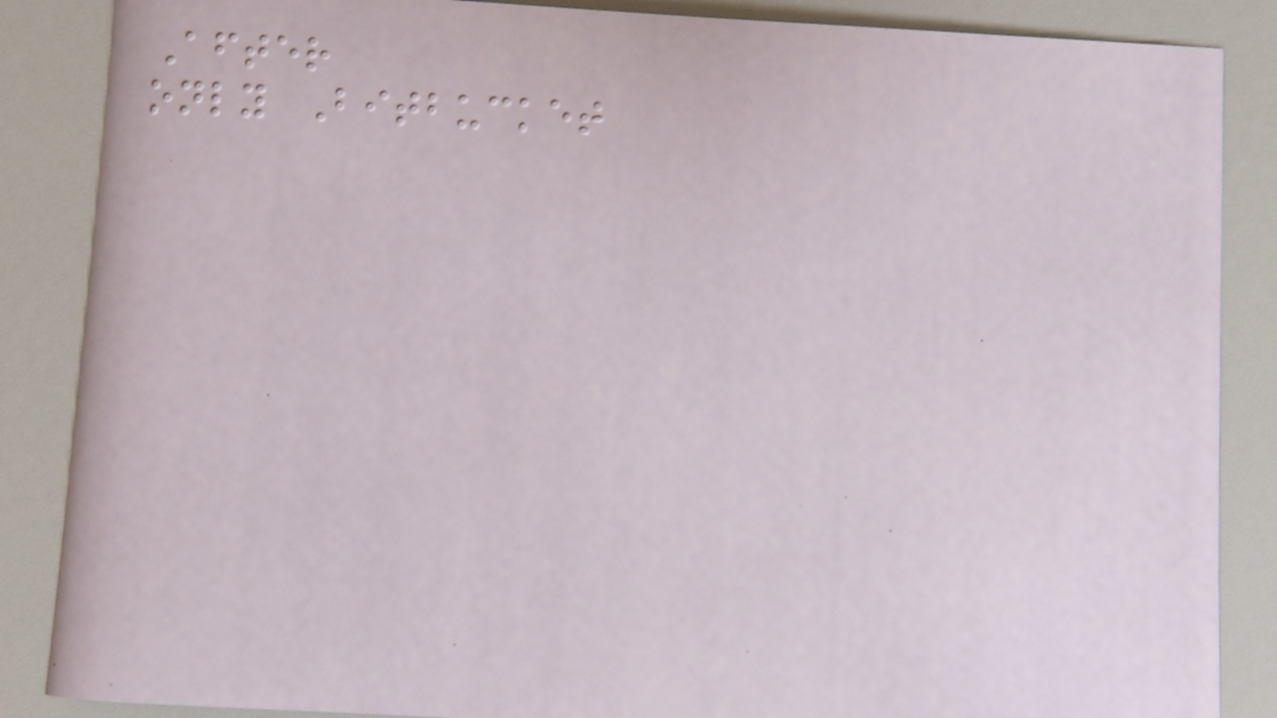After
only Bitbucket
